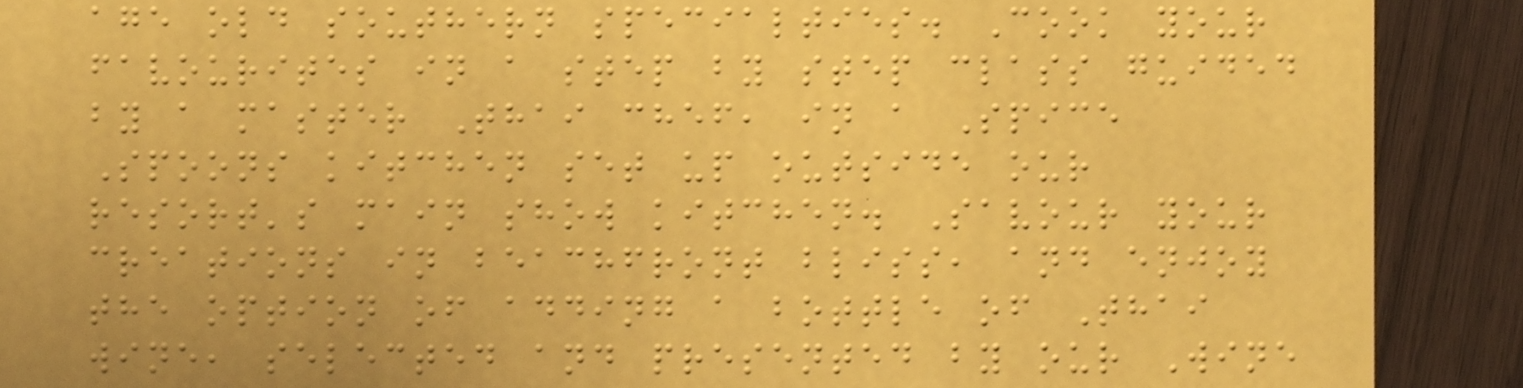age old southern specialties. Cook your
favourites in a step by step class guided
by a master Thai chef, in a Spice
Spoons kitchen set up outside our
resort's main show kitchen. Savour your
creations in beachfront bliss, and enjoy
the option of adding a bottle of Thai
wine, selected and presented by our Wine
